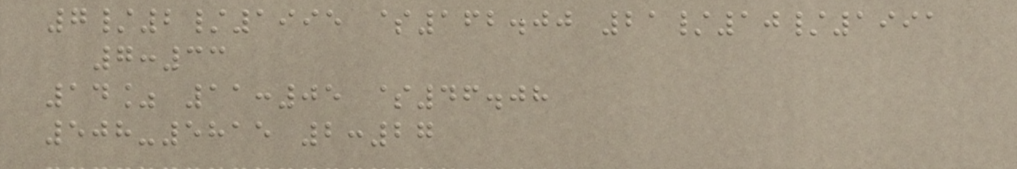7/2/1995 $162.00 21/10/1991
7:33
14% 11:05 $46.08
508-5815 2:27
